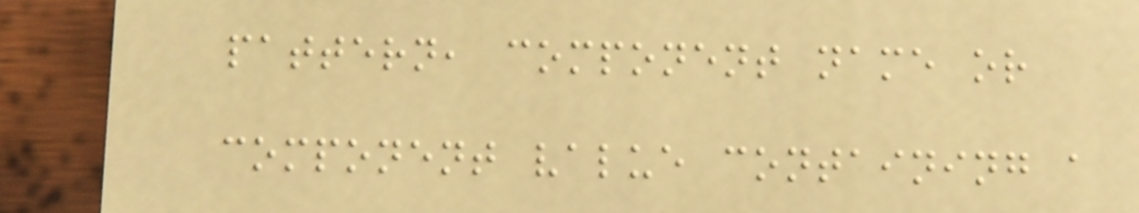pattern, component name or
component value containing a
